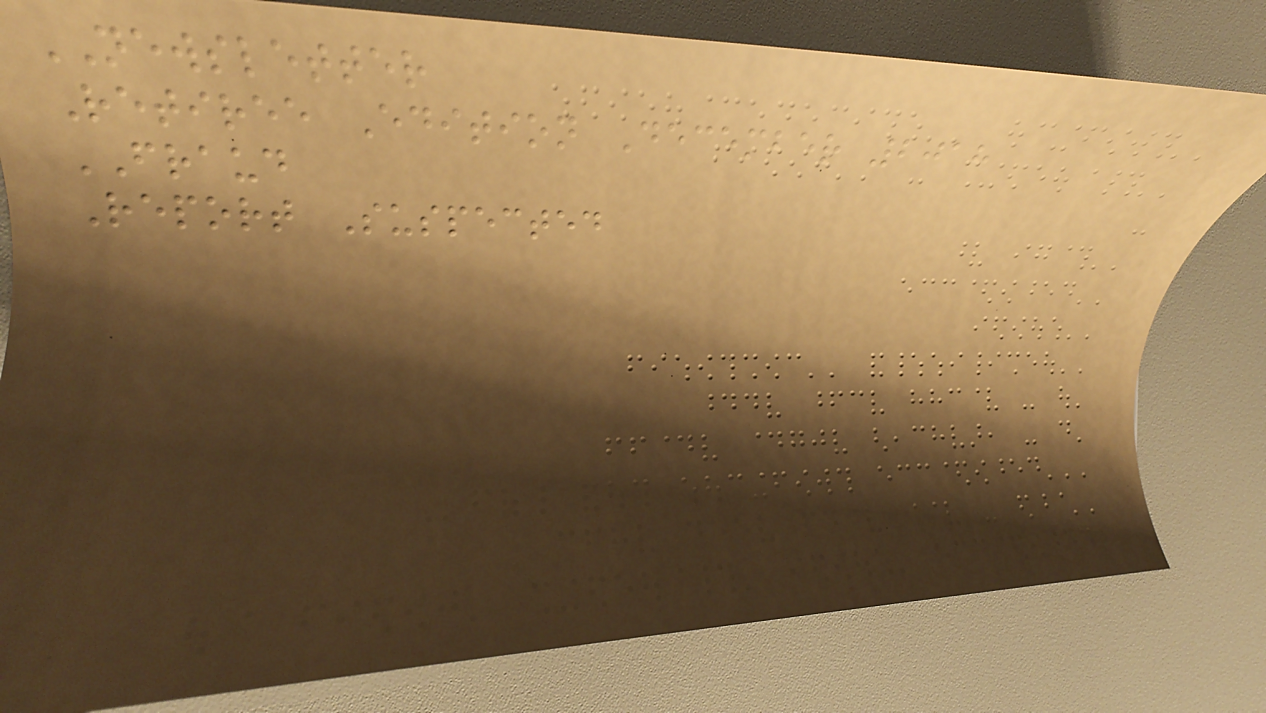NEWSLETTER
Retiree Edition December 2018
FRAUD
Report Suspected
